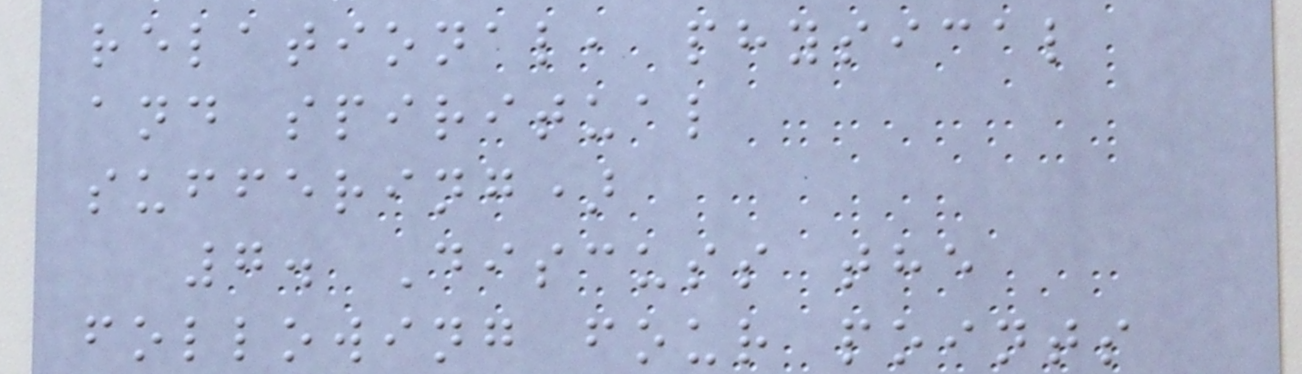relational, physical
and spiritual
suffering)
7. Discuss the
following four points
